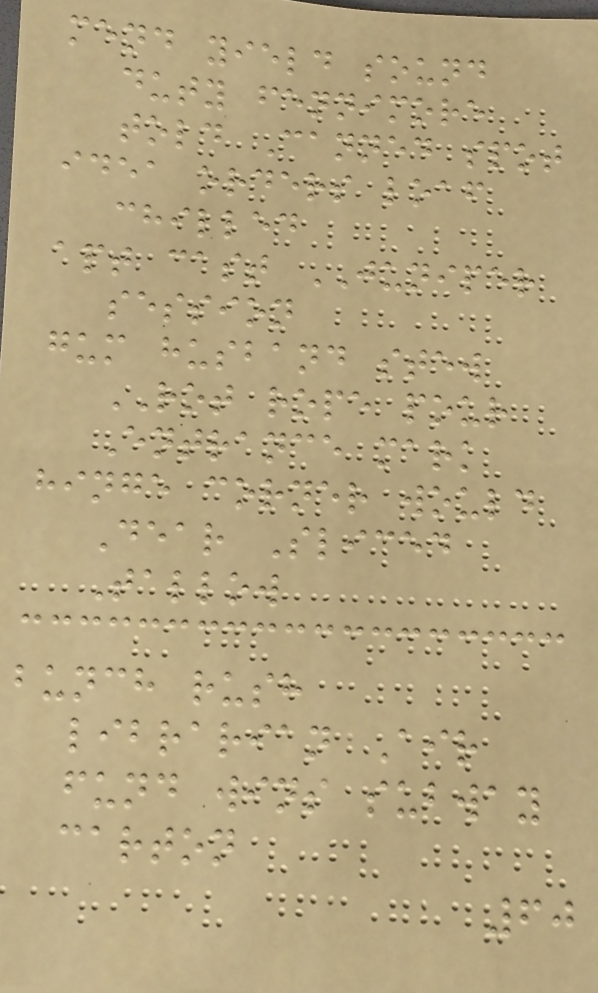mend yield sound
duty fennimore
told Canned spot
idea orders loaf
chilled
apt cast JUNIPER
session
gum husband stew
ROT rope pour
Entrance mark
hinge corner would
Dear Sliced
Tallow
bunch rush
librarian Air
fund wins subway
carton
60
